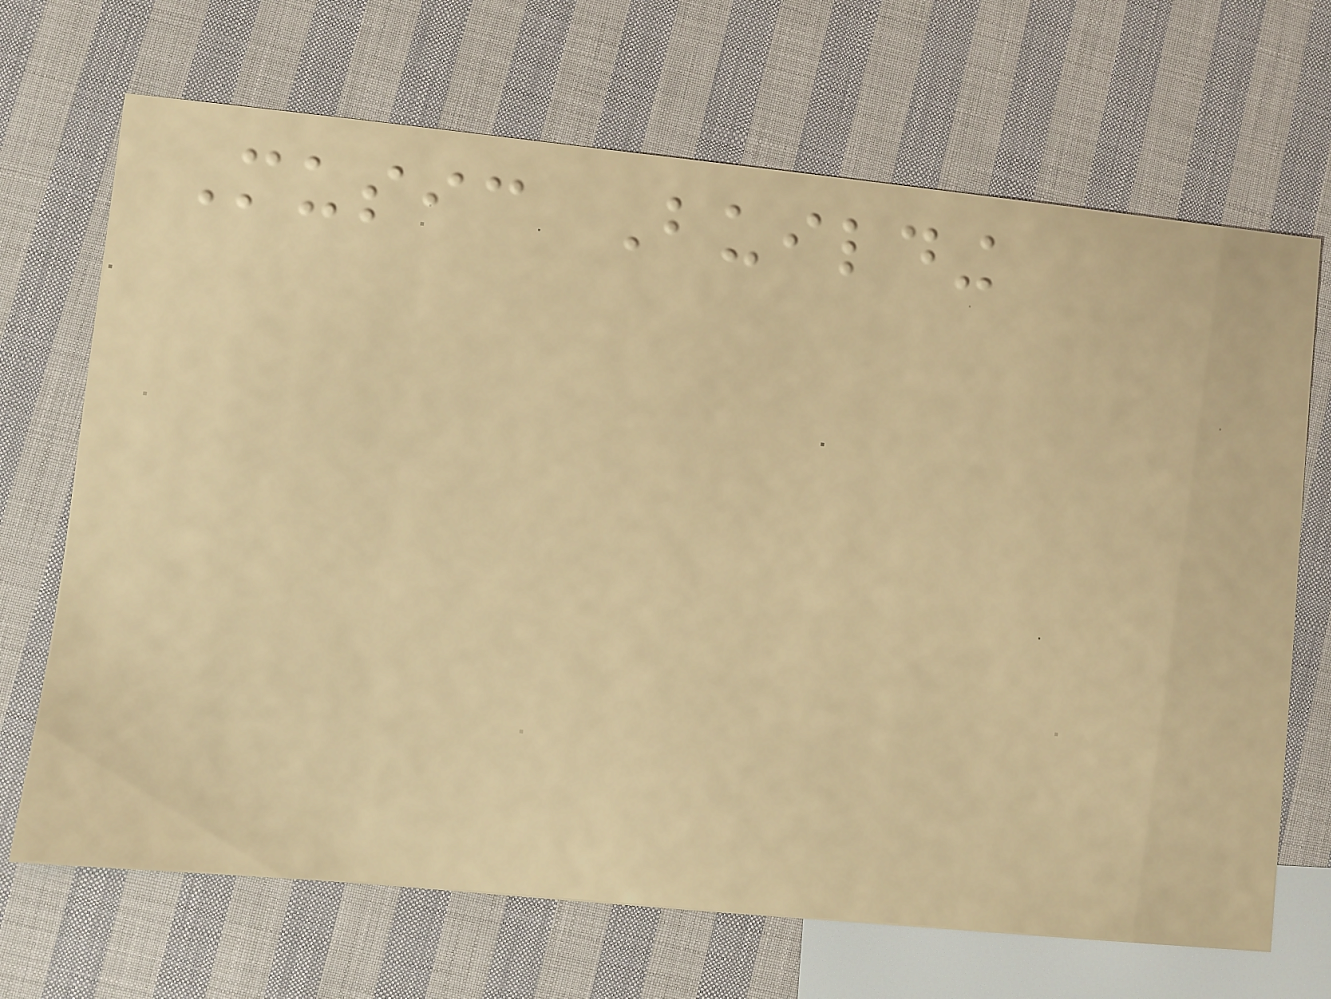Music Building
